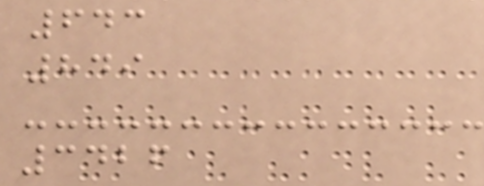643
849
3426
